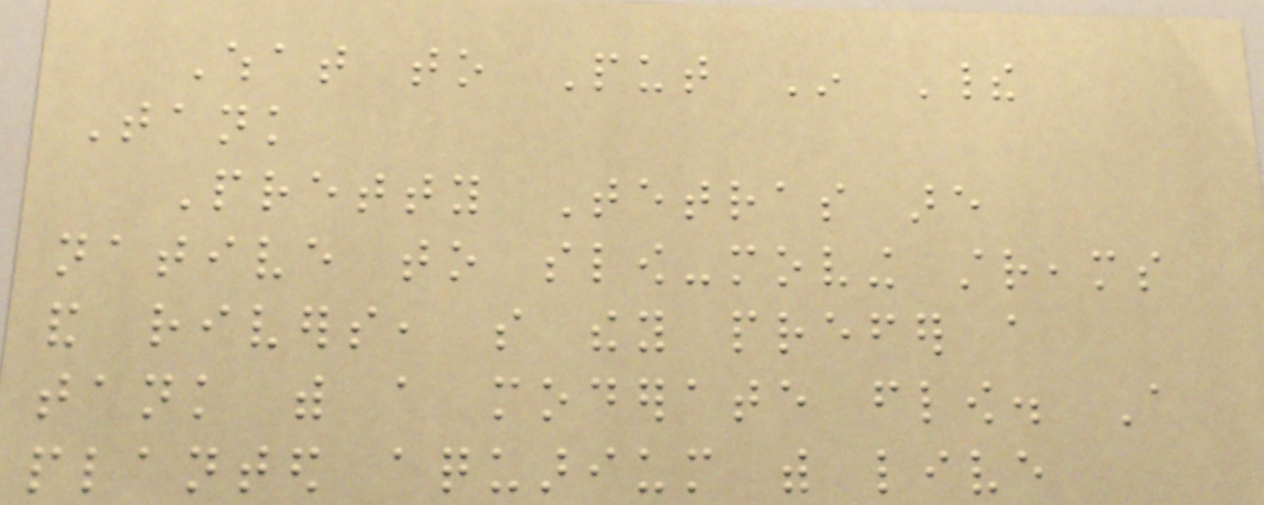What to Put In Their
Tank
Pretty Tetras are
native to slow-moving streams
and rivers, so they prefer a
tank with a moderate flow. A
planted aquarium with live
